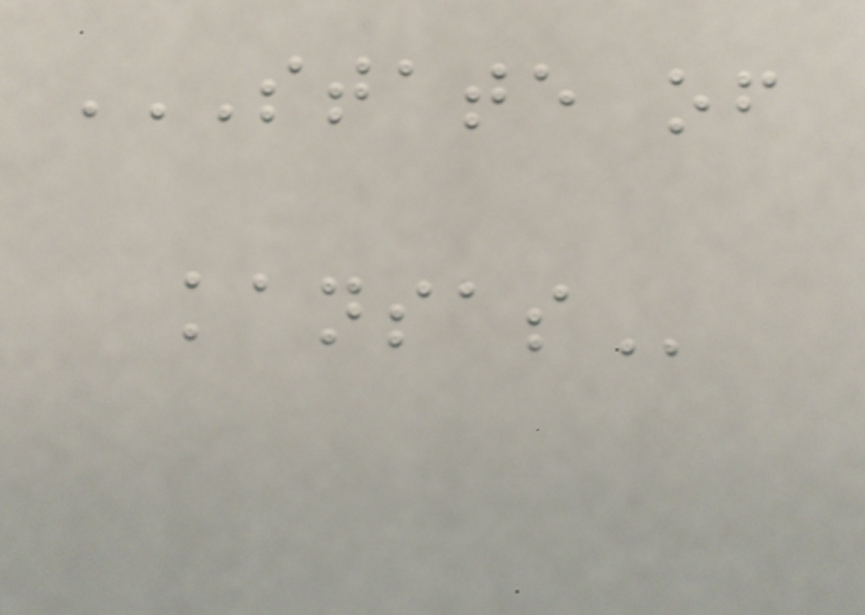STATE OF
KANSAS
